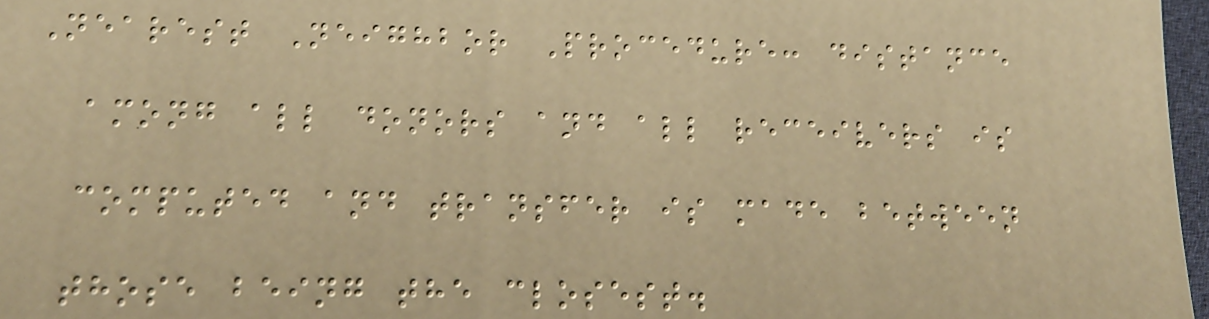Nearest Neighbor Procedure: distance
among all donors and all receivers is
computed and transfer is made between
those being the closest.
